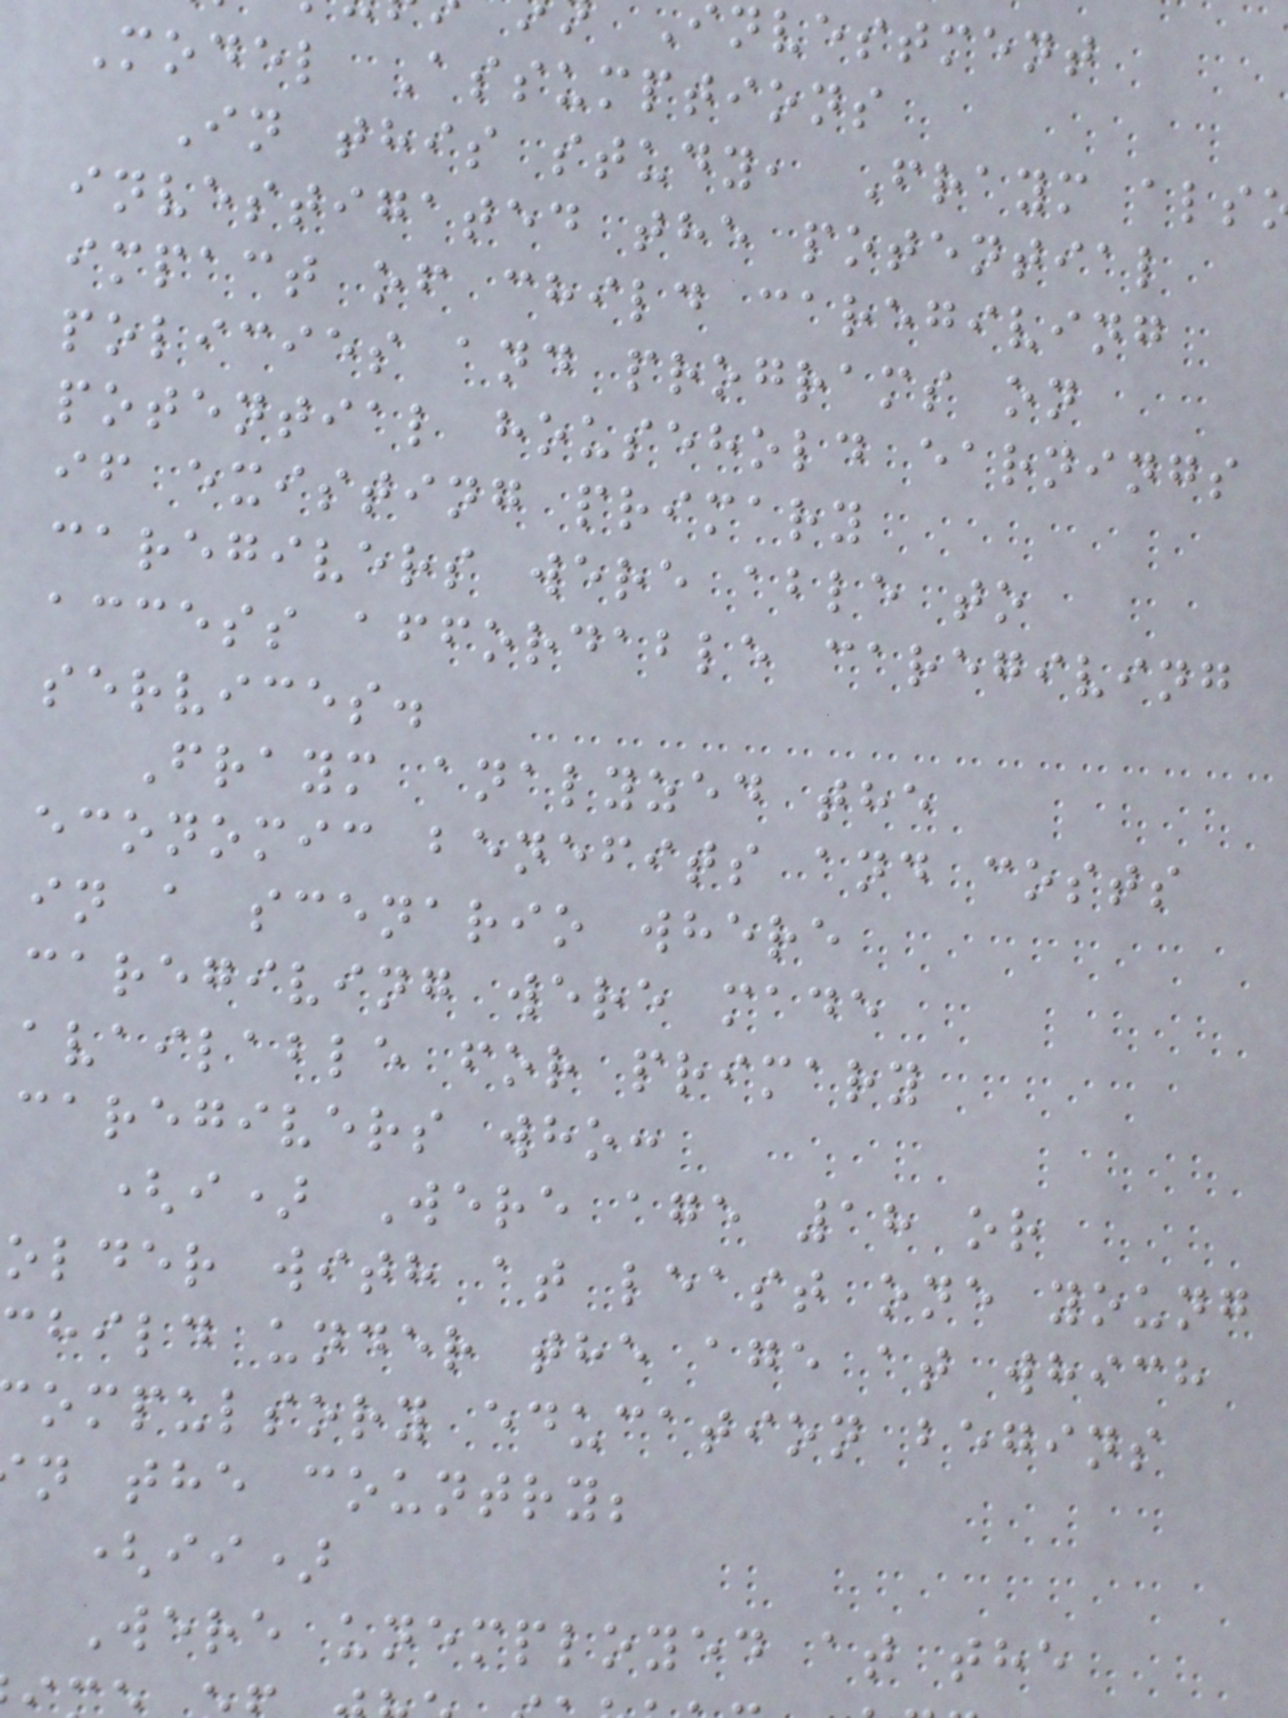investment
Model Assumptions
In this study, Fraym als
investigated the potential
impact of child caregiving
policies and programs on
potential household earnings
if existing primary
caregivers were able to
access affordable caregiving
services.
Fraym analyzed the
economic benefits and costs
in a scenario where
caregiving were made
available for primary
caregivers who:
(i) Were age 18 or
older with at least one young
child under the age at which
ompulsory education begins
n the country;
(ii)
Were unemployed at the
